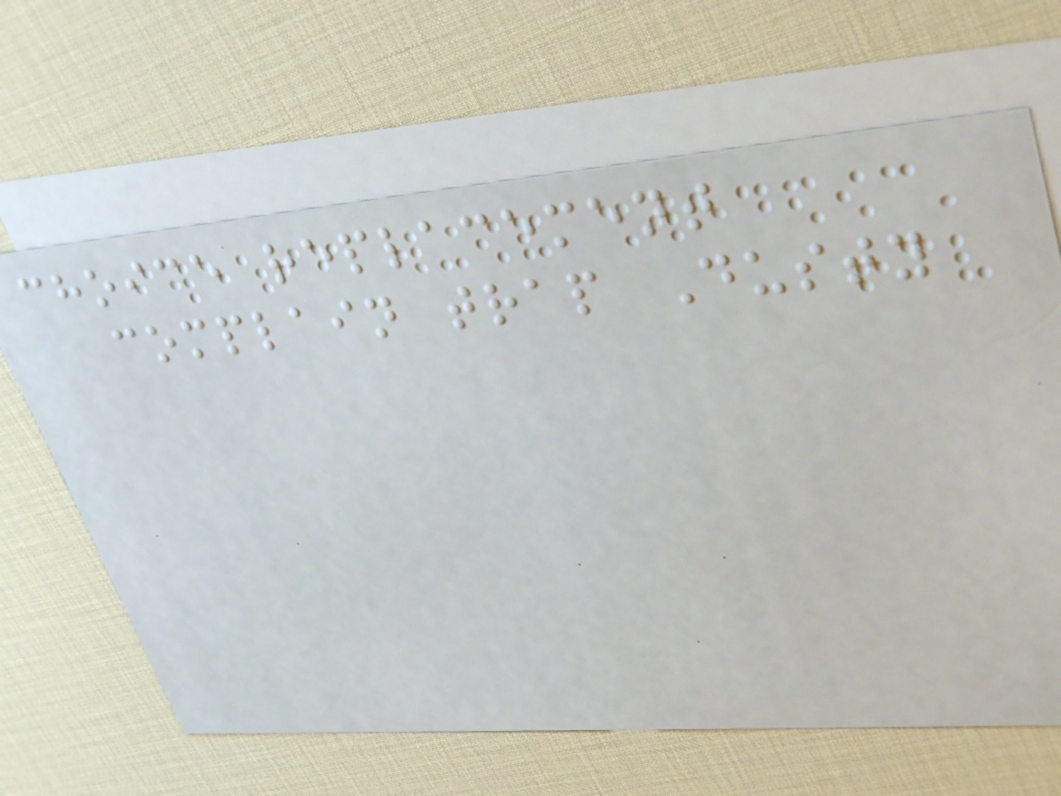choice replacement
complain trap Dusty
